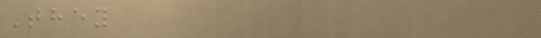They
